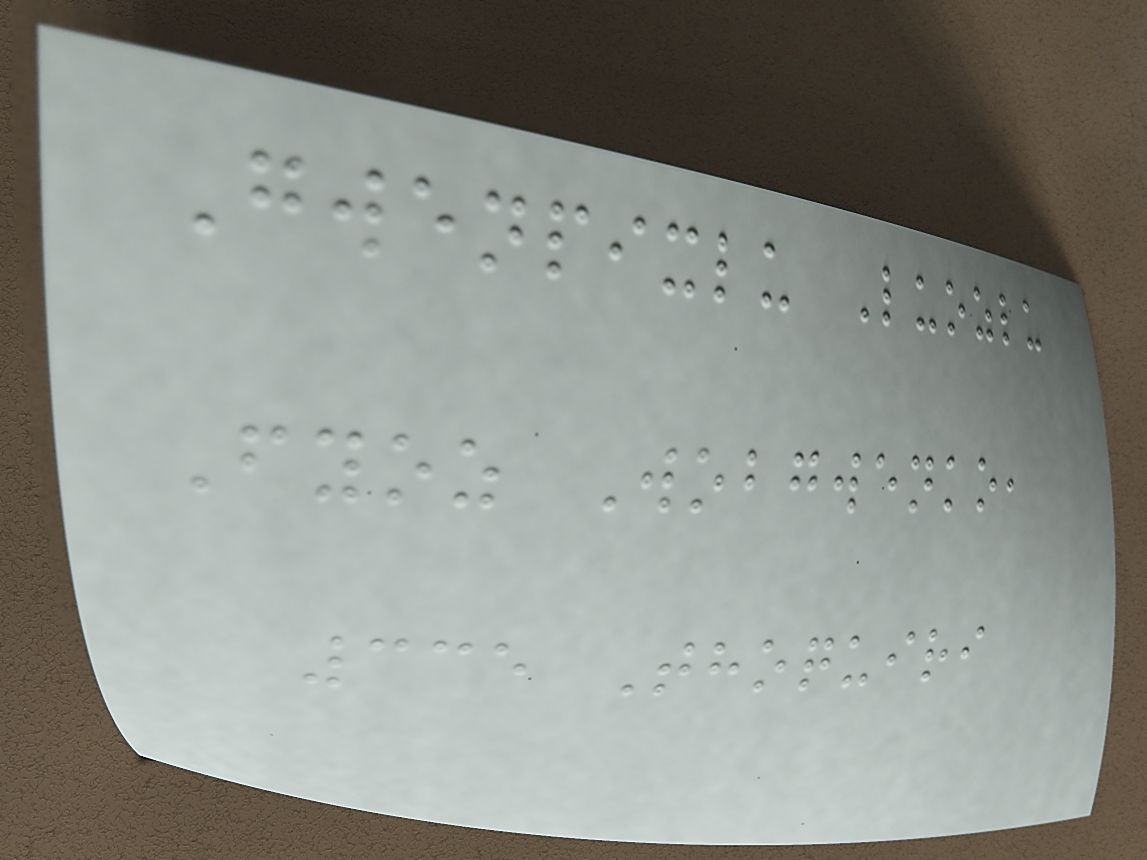Gwenpixlu Luozlu
Fyoz Wobgwenko,
335 Thoquiri
